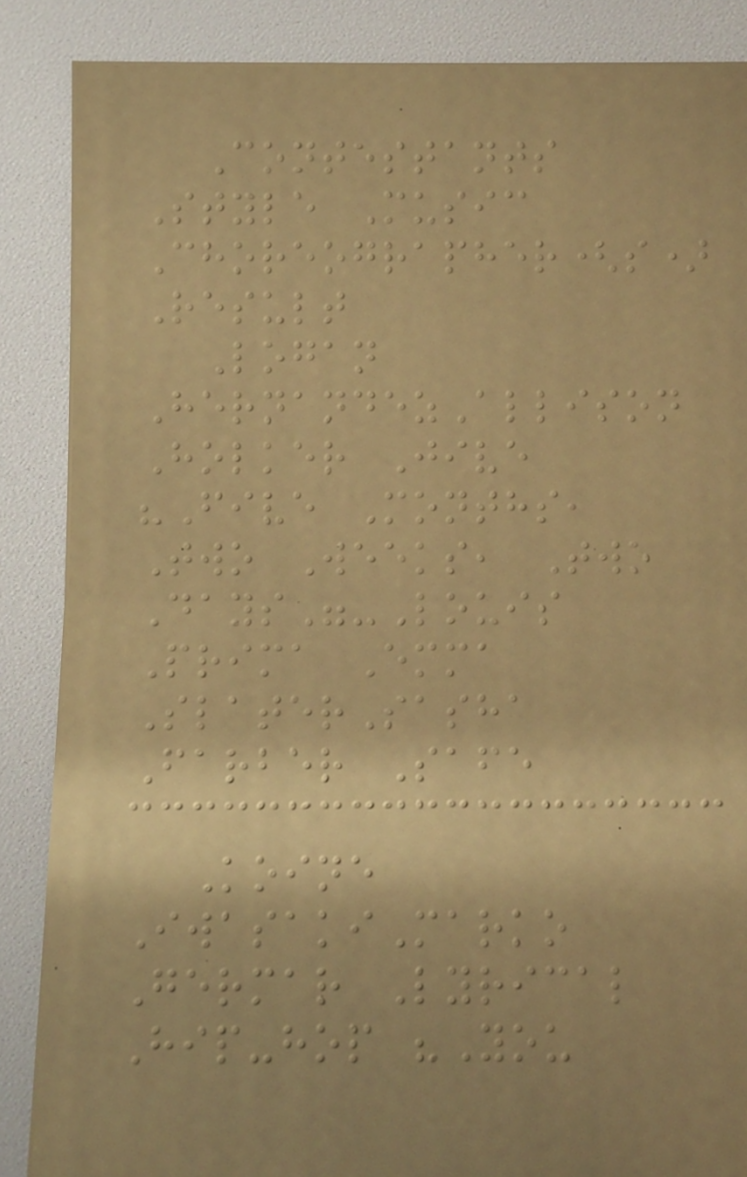Contestants
Style Music
Choreographer(s)
Result
Logan
HernandezAllison
Holker Jive
"Five Months,
Two Weeks, Two
Days"-Louis
Prima Emma
SlaterSasha
Farber Safe
Koine
IwasakiMarko
Germar Lyrical
Hip-hop "You
